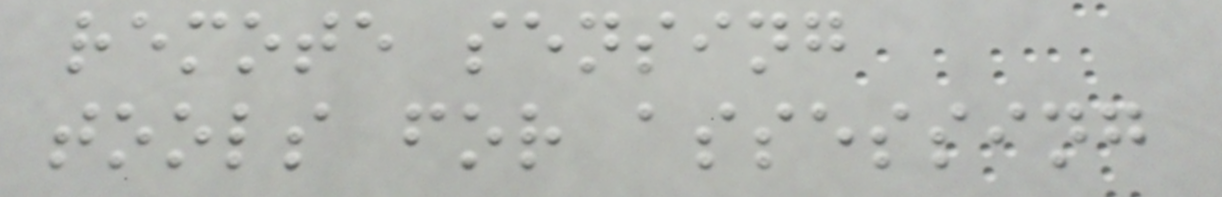remote sensing
tools for assessing
